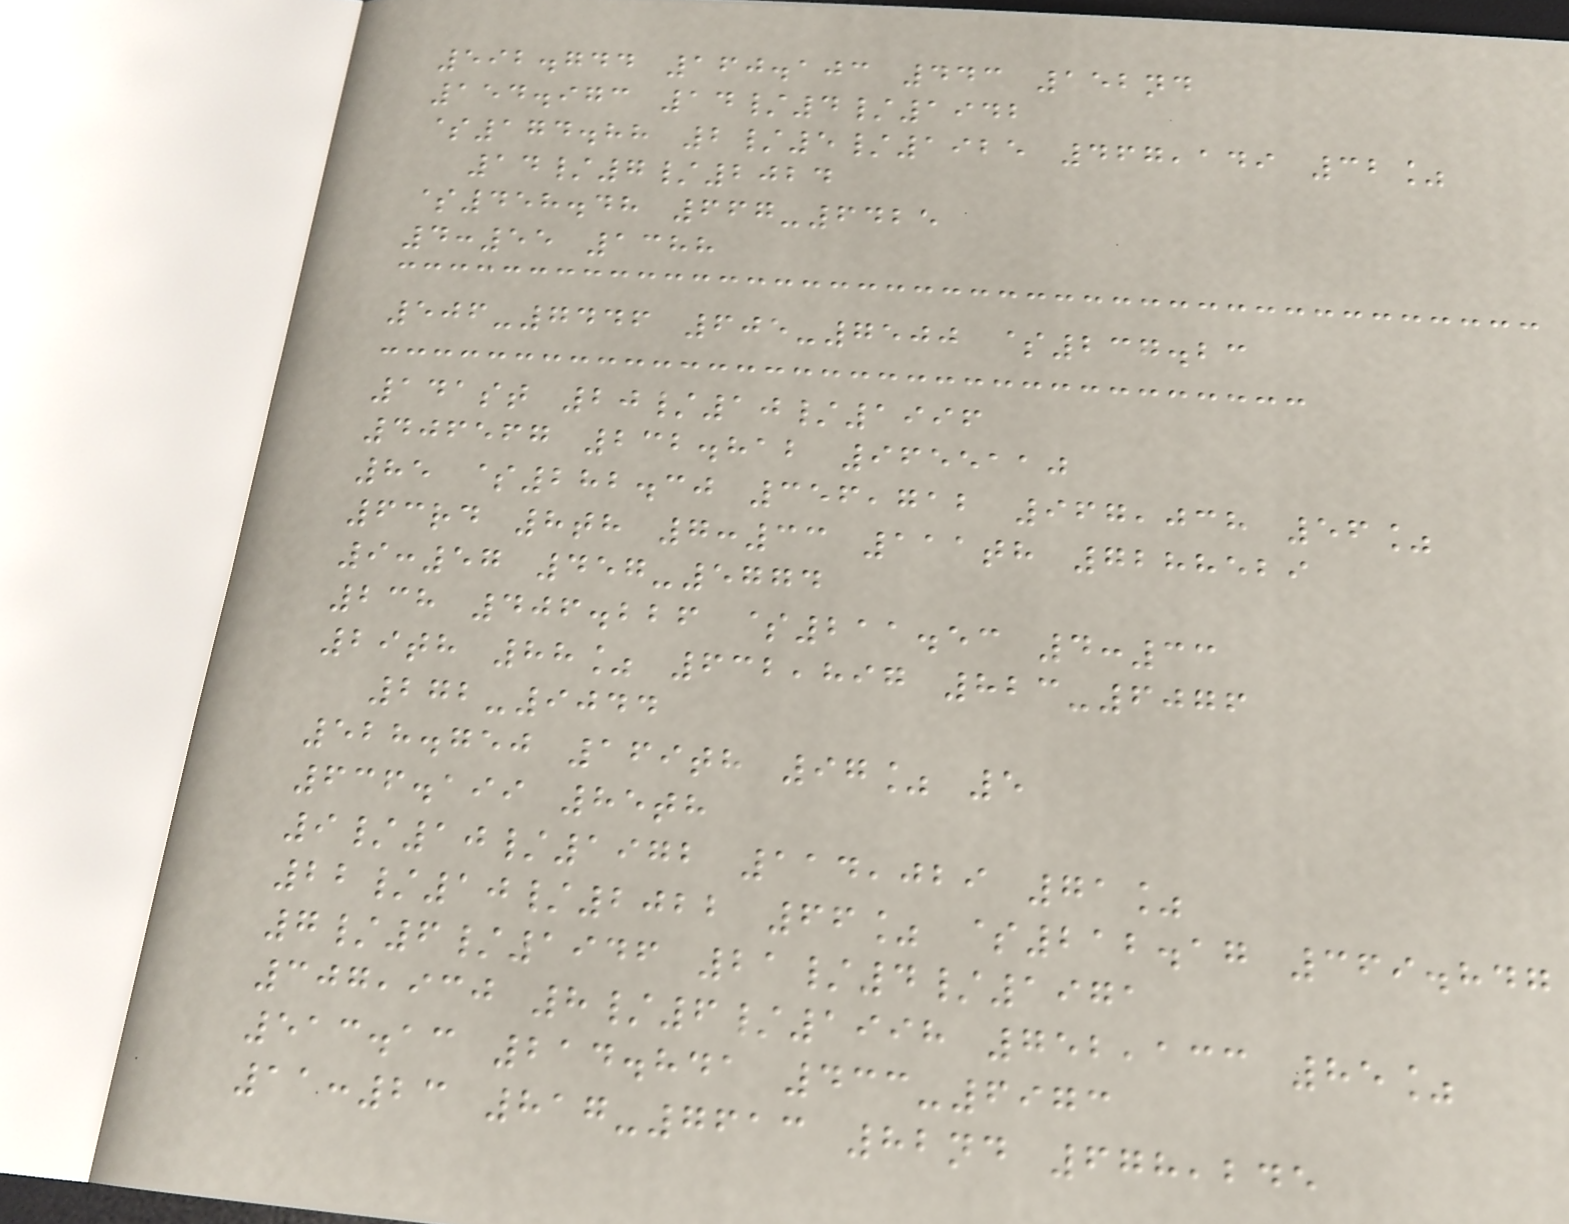592.744 160.103 443 152nd
154.973 14/4/1942
$174.88 2/5/1925 467,149 32%
14/7/2024
$458.48 667-6425
4:55 1388
506-7446 605-7500 $237.23
141st 20/10/1996
406567 232.812 9655110
85 $282.30 356,712 967,038 56%
63rd 8th 7:33 111th 7288529
9:57 457-5774
238 406.226 $211.53 4:33
29th 88% 632,897 823-6076
272-9044
528.750 169th 97% 5
636.199 85th
9/10/1972 114,029 71%
22/10/2022 66% $212.17 369.847
7/6/1946 21/4/1971
307,930 8/6/1998 752,133 85%
513.13 214.841 433-6973
11:23 817-7613 82nd 678,245
